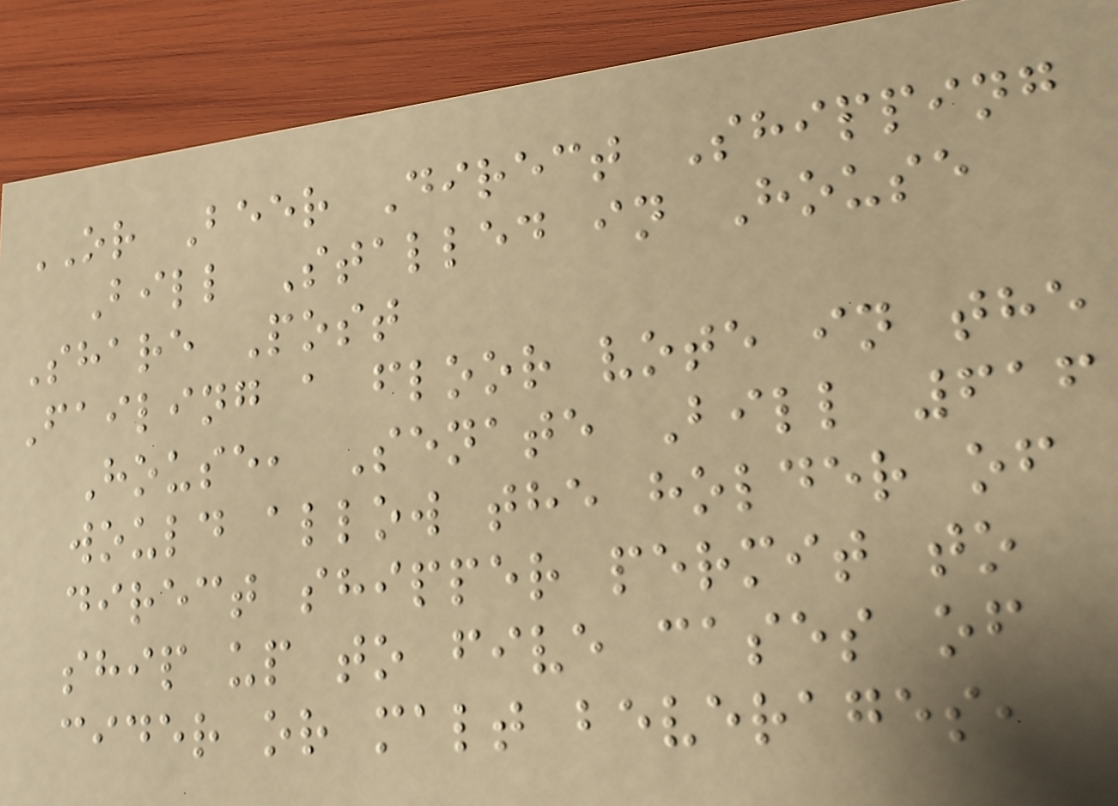OR Beer Direct Shipping
Bill Stalled in House
Share Post
Failing a floor vote in the
House, Senate Bill 616
would allow the holder of
direct shipper permit to
ship up to five cases of
cider or malt beverages,
